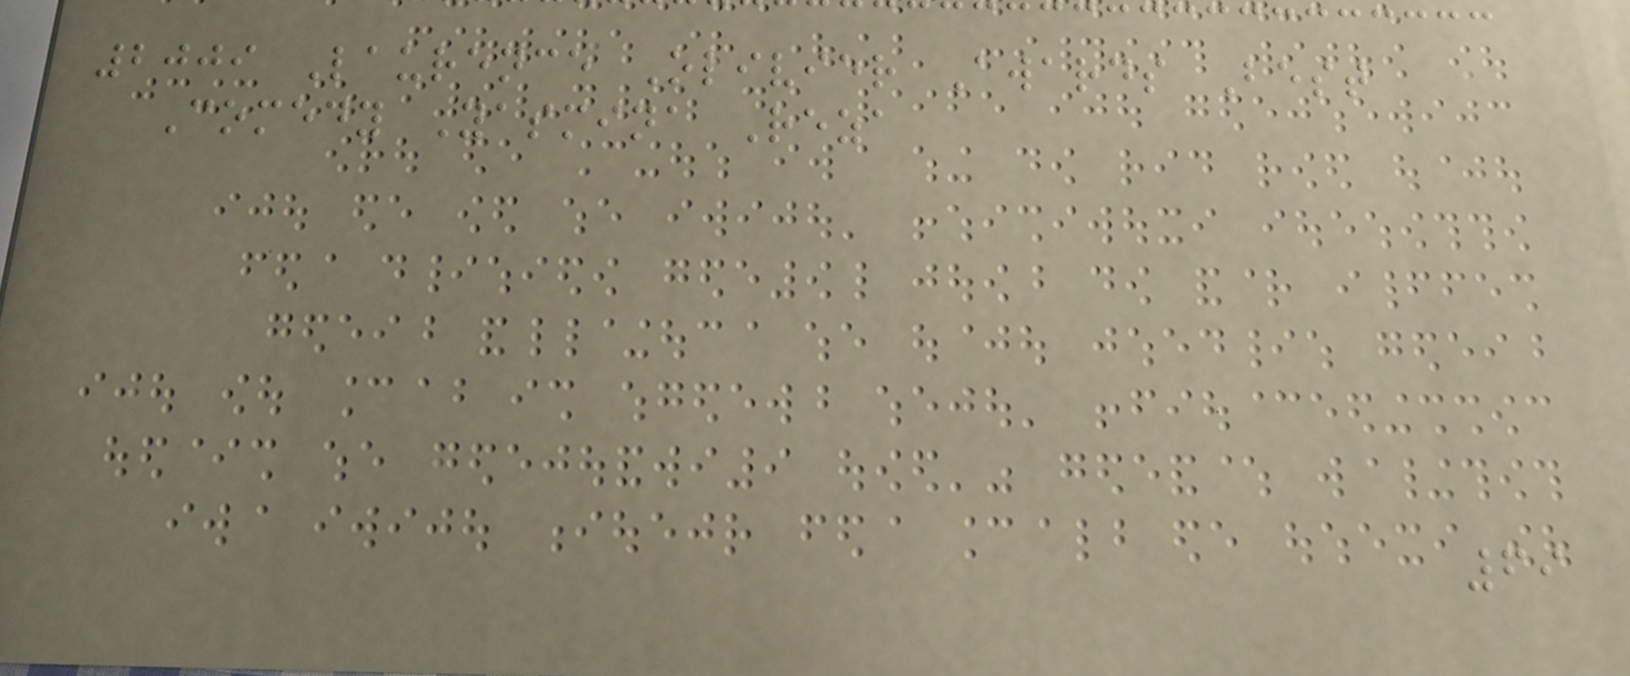2009 Laurence Olivier Awards Best
Comedy Yasmina Reza
69
